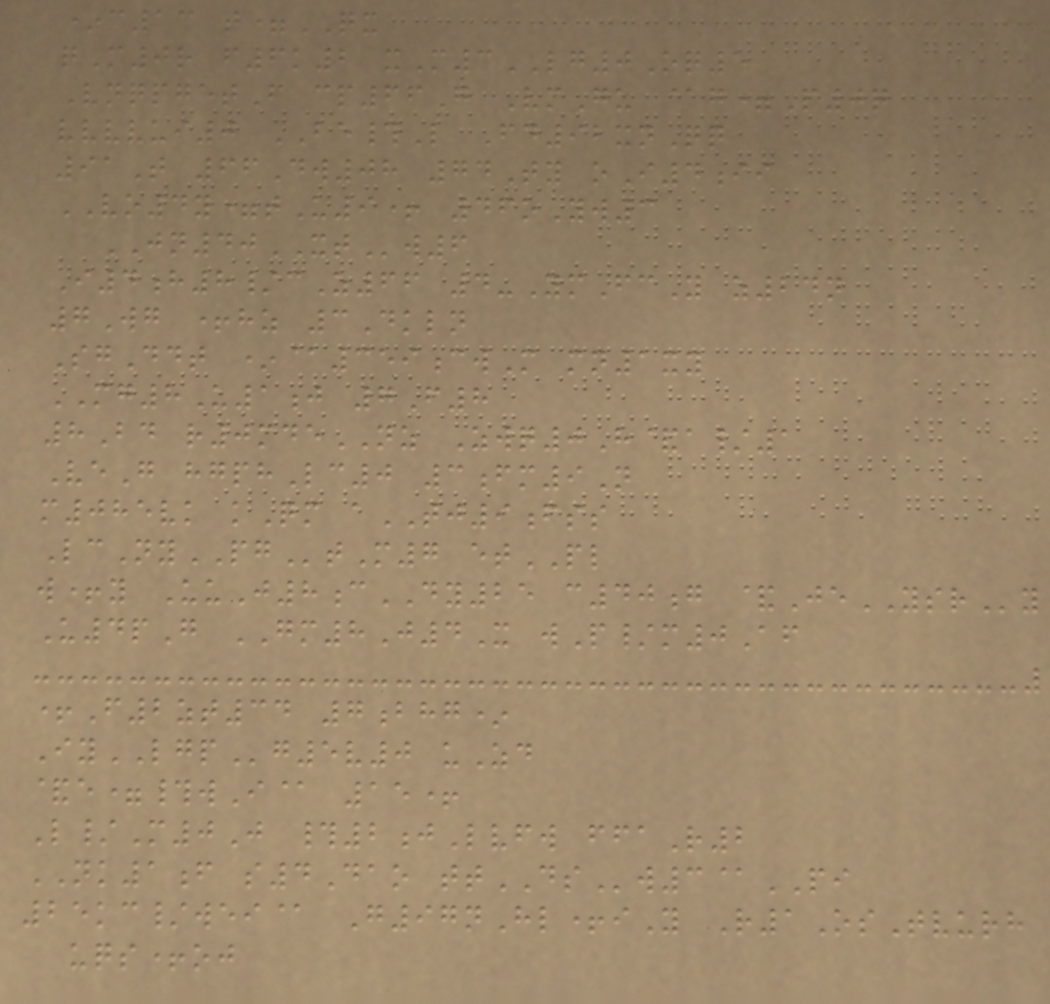*c13 t=QX
qM0r f6k2 xM3LG0Oq5
VnqpgetF cp66G VmGu @g=P0q
vvvvui0 BE#L Fd92xnQq
91T 66Dw08 74Ty oI4ii
VO4y=tU9+ 46oYw3
JN40XTw6
I4h8/cZ66 4-YmFcY z24n
7Wg +hz 3Dkln
SgDdt *@359cwM mn1xy
MG8U1j 7F8
8Bd r0mdeNZ Zwq0H&a/1
VeG hgphLc0 3fm9N
m085vk kQm aTJ9fss
LcNyPGtM7 etPL
w+y UuJ8cDY25 c40g &JeYSRy
U4pG GM8J4X wP/m0Af
+F2zt34 7bhg*
IyLGPg5v0 uZd
&e=#wI@ 15+
L/M0J #2jLvfw ffaR2
NK1f s4Dao ttDSw3@PI
25kc/wei@ G97nHl+iY R1OsTvurh
uqs+oj
